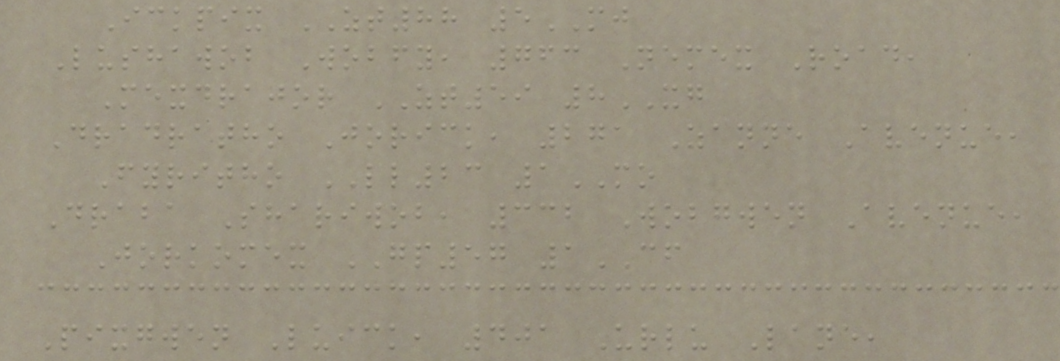Ickpix ZT88 5MJ
Lushawob Wobfy, 763 Nemex Road,
Mexdrajor ZT59 8XG
Dradratho Jorick, 271 Zanne Avenue,
Fyritho LL23 1MO
Draba Shariwob, 332 Wobgwen Avenue,
Jorkomex GP57 1CF
Pixgwen Luick, 401 Urlu Lane,
